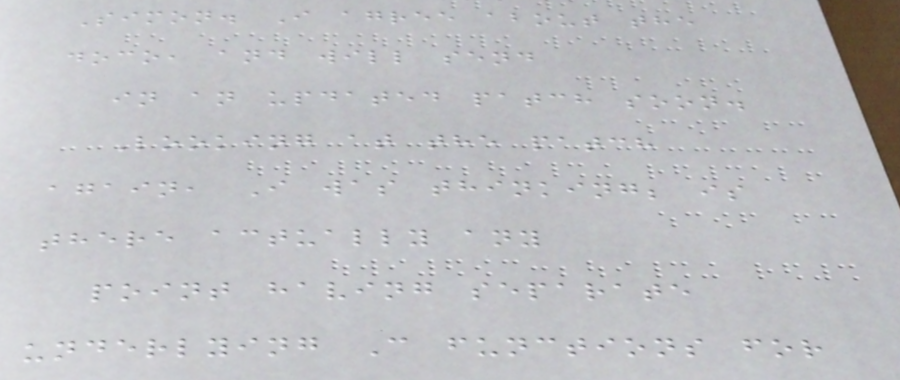Simon. I agree about the
doco, and will send
in an updated patch soon.
Looking at the patch
again, I was thinking; is
there actually any
point having separate
underlying C functions for
